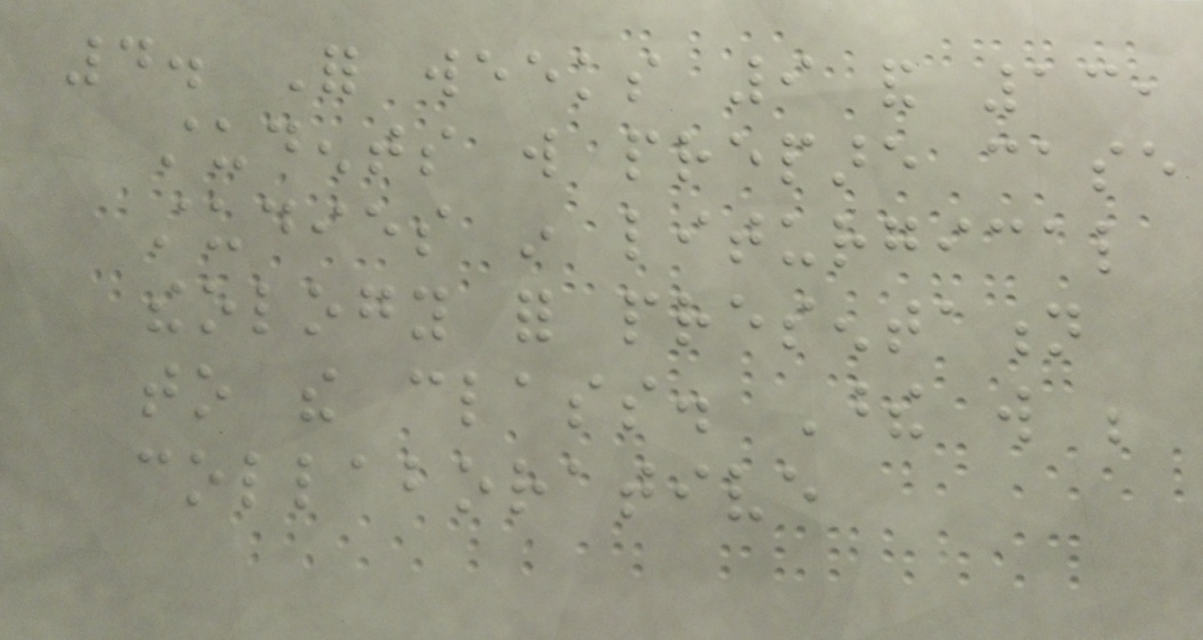4. For weeks 9 and 13,
students will prepare case
studies in liturgical
theology for presentation
to the class. These will be
collaborative
